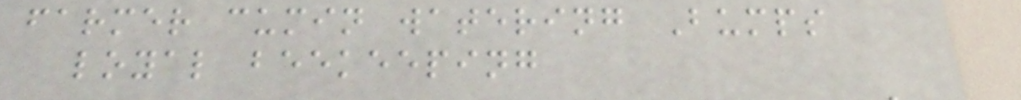farmer cumin watering Bumps
loyal beekeeping
